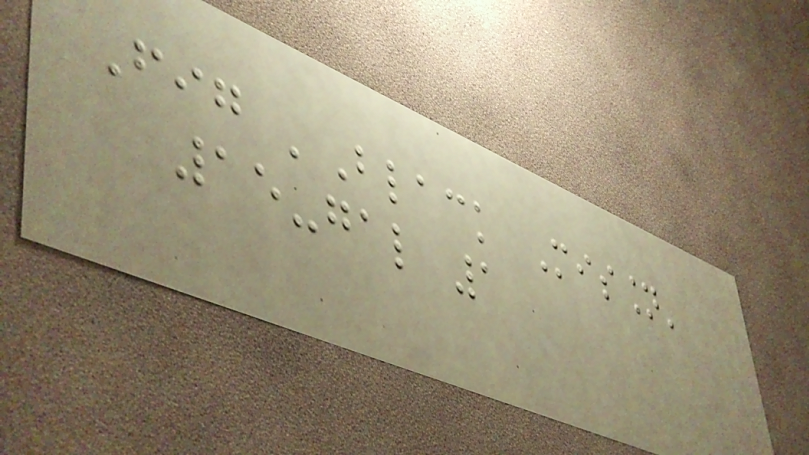Fig 'Black Mission'
15-gal 1
